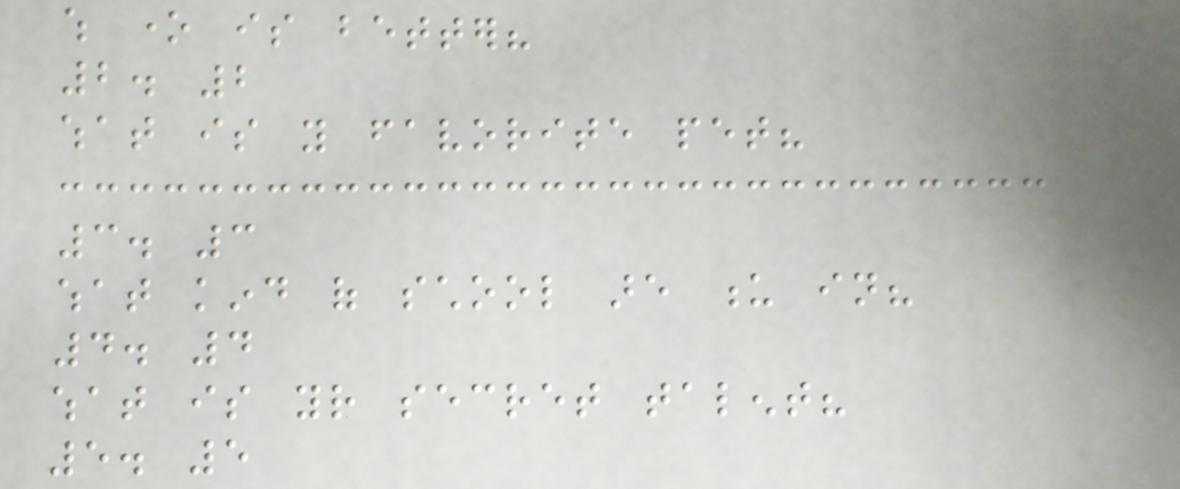which one is better?
2. 2
what is you favorite pet?
3. 3
what kind of school are u in?
4. 4
what is your secret talent?
5. 5
